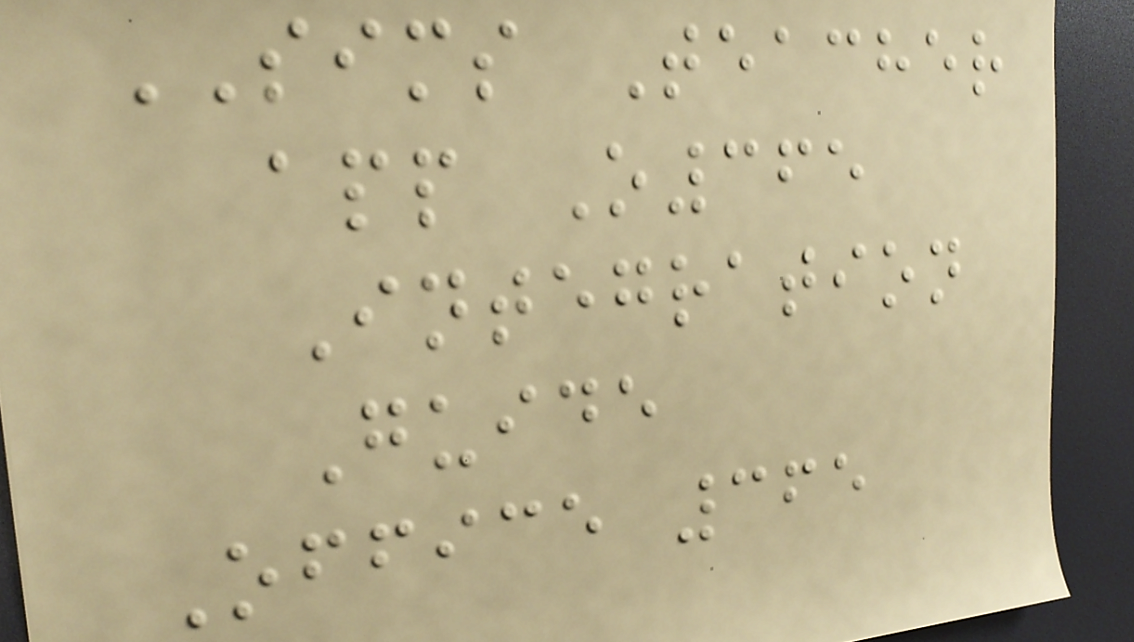SIMS Teacher
app O365
Integration
Guide
Office 365
